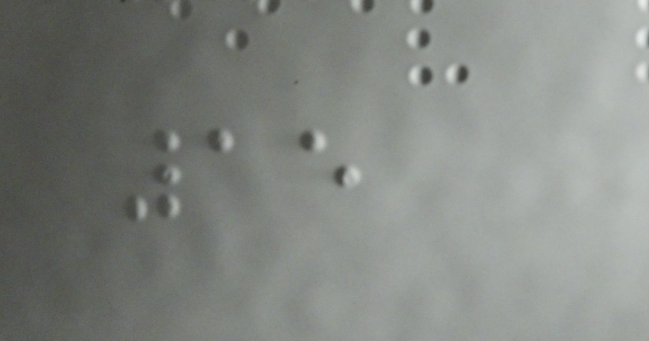15
